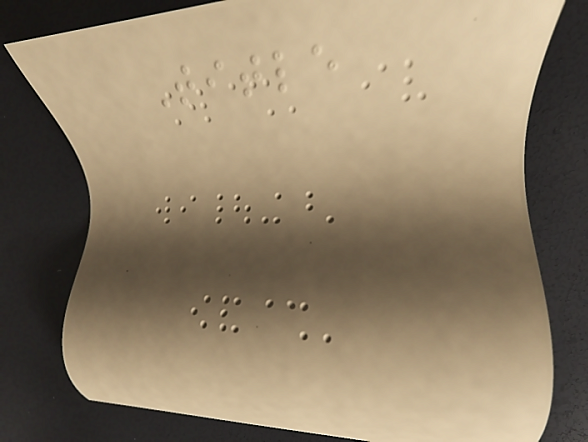Title
